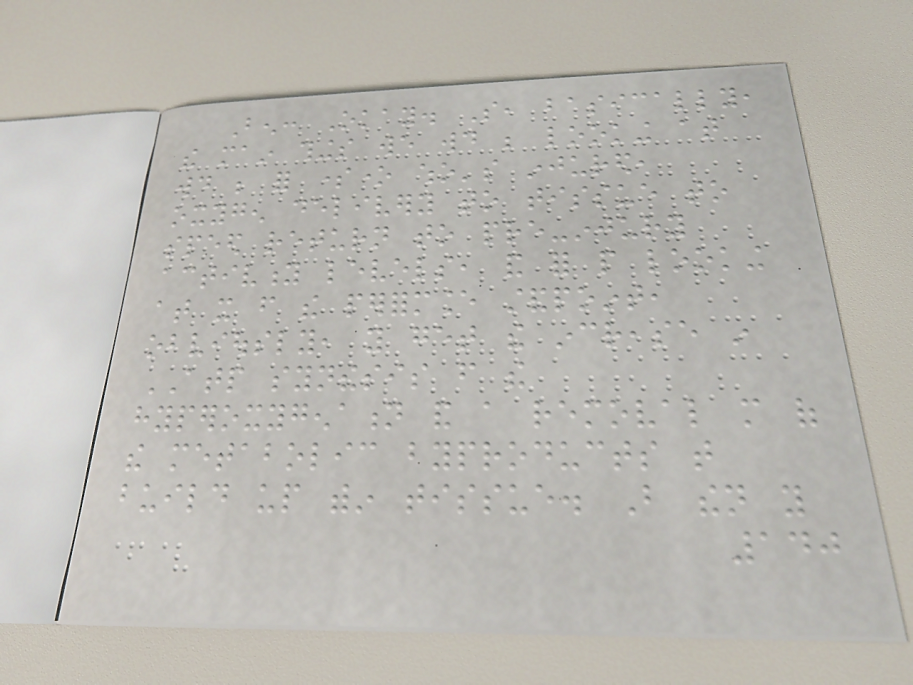Ben: Okay. So, basically,
the main things we would be looking at
would be for someone who's injured,
oxygen delivery to tissue to
speed return to pre-injury
activity levels, and for people looking
at it from the performance standpoint,
obviously, you get the increase in
ATP synthesis from the
hyperoxygenation and a removal more of
the metabolic byproducts that
build up within tissue. But then you
140
